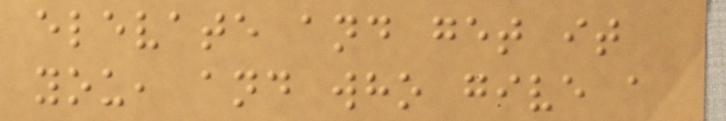elevate and get it
you, and who give a
